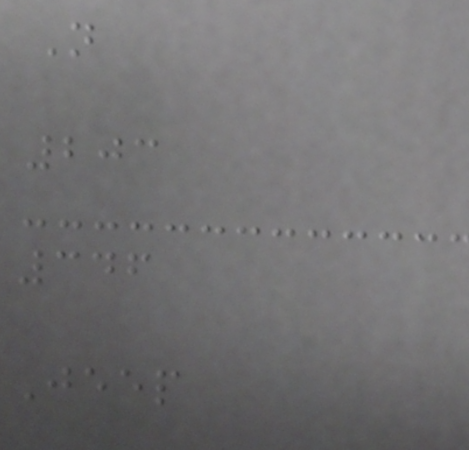N
203
346
Jeep
